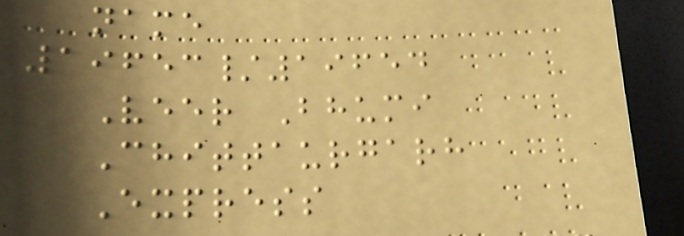name
19653/19654
Veer Bhumi
Chittaurgarh
Express
